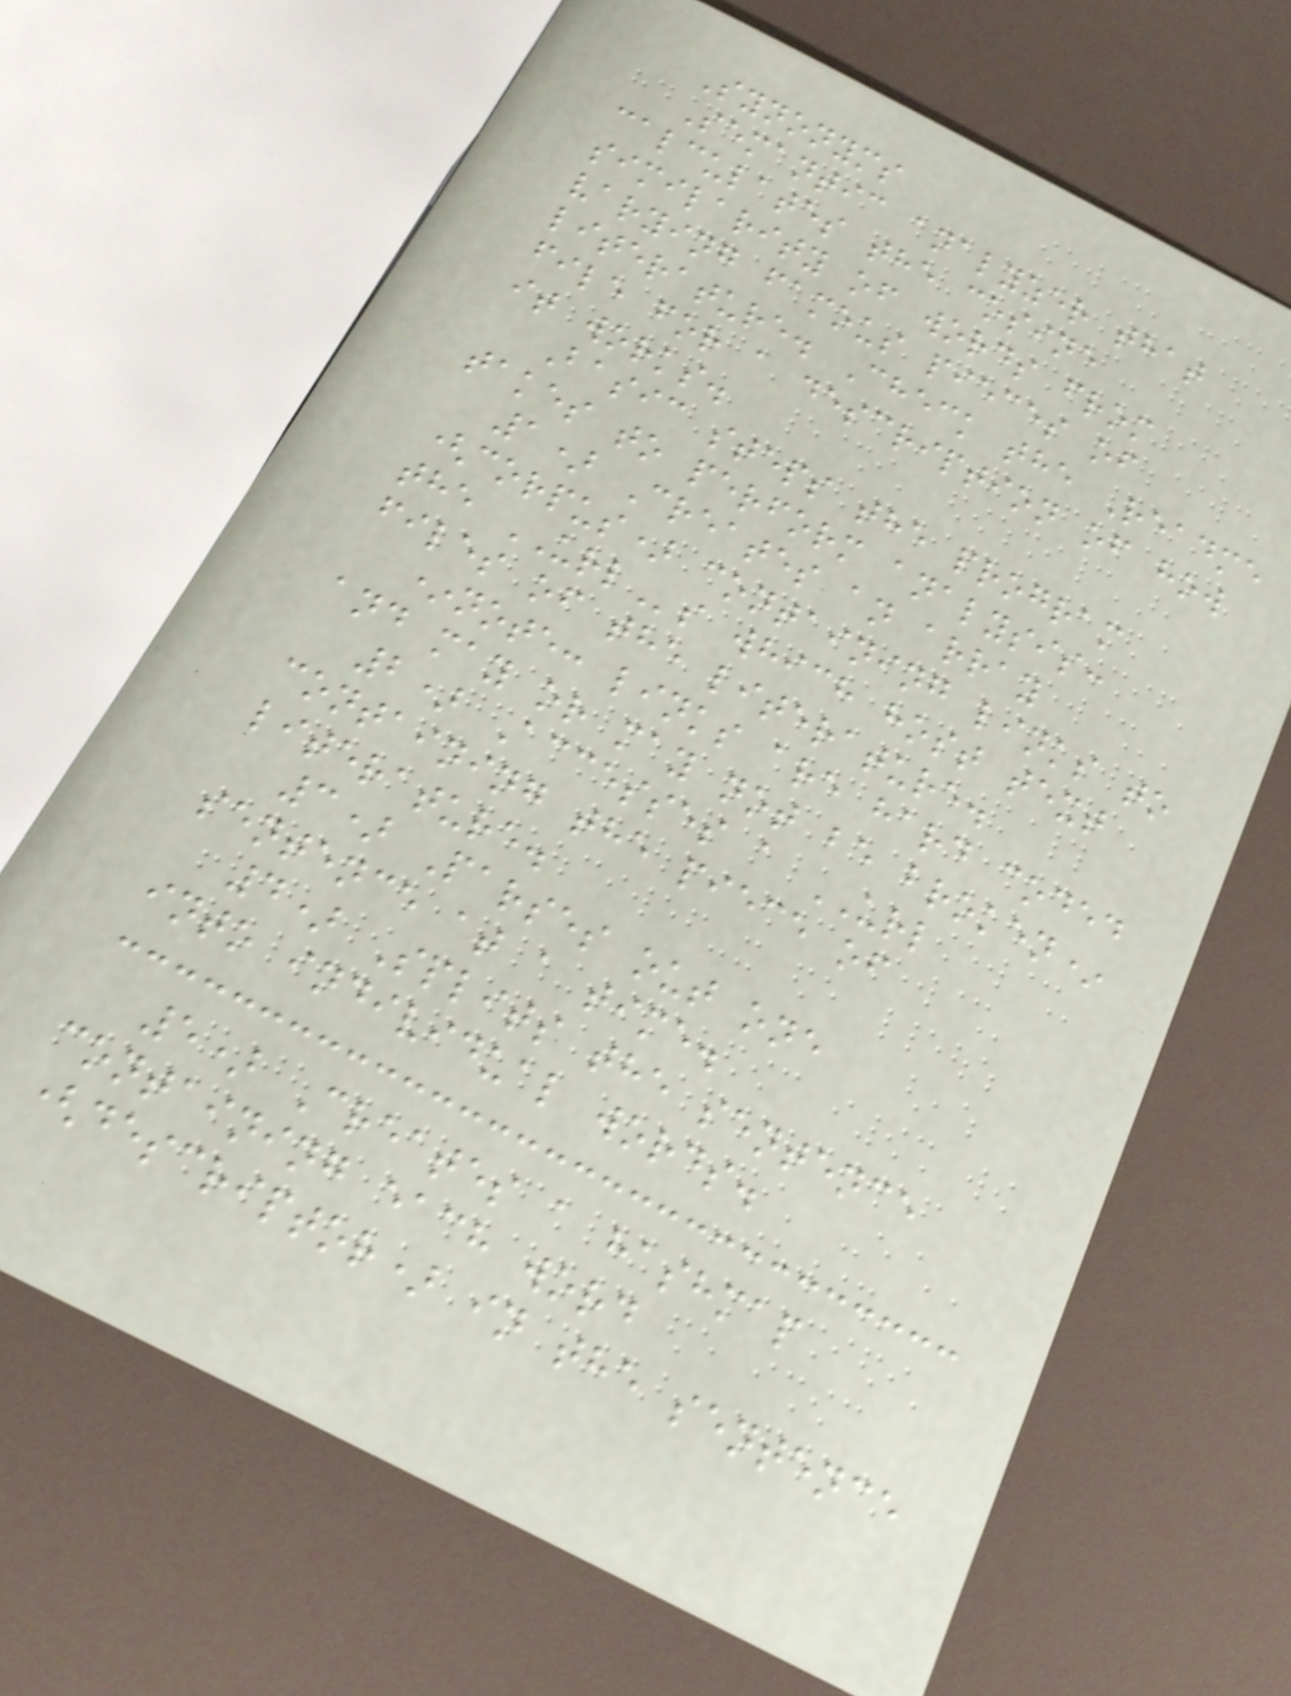Synonyms
Semantic analyzer that
calculates the cosine
similarity of words from
varying famous pieces of
literature. Check the Readme
file for a description of how
it works.
Basic steps the program
takes to perform analysis:
1) Creates an array
(corpus) containing links to
the URLs which host text
files of the literature.
*note: links are hard coded
and may or may not be broken*
2) Accesses a URL
containing the piece of
literature.
3) Parses out one
sentence at a time.
4) Splits the sentence
into individual words.
5) Creates a hashmap
containing each word
(descriptor) in the sentence
